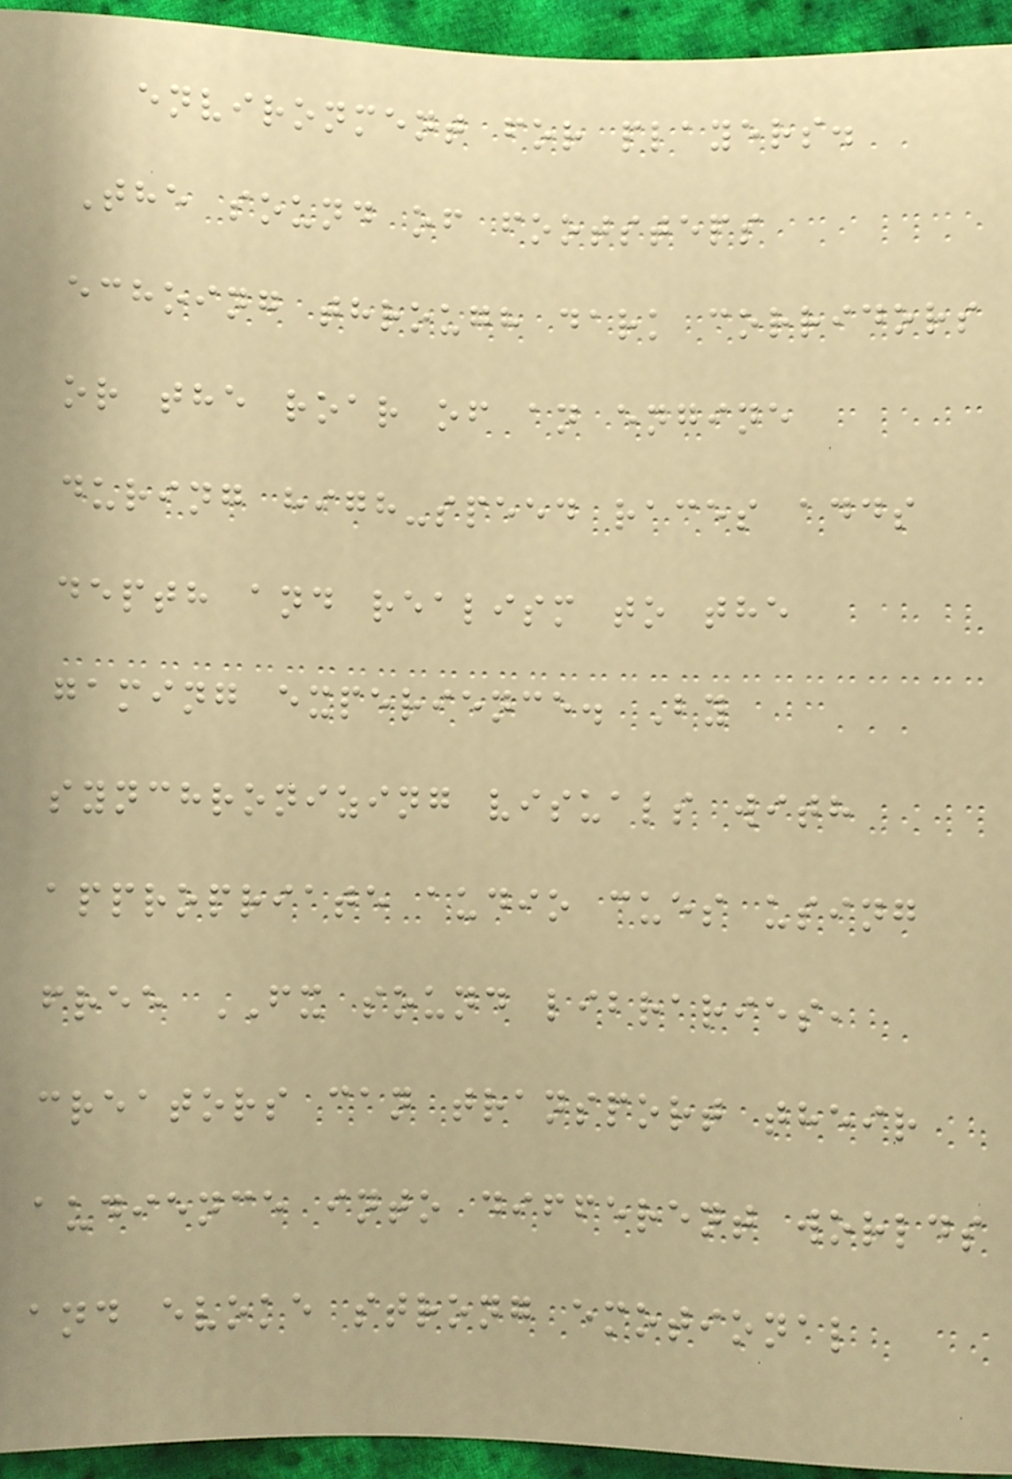environment for players.
The sound of footsteps
echoing through dark corridors
or the roar of an engine
during high-speed races adds
depth and realism to the
gaming experience. By
synchronizing visuals with
appropriate audio cues using
free FX sound libraries,
creators can transport their
audience into different worlds
and evoke strong emotional
